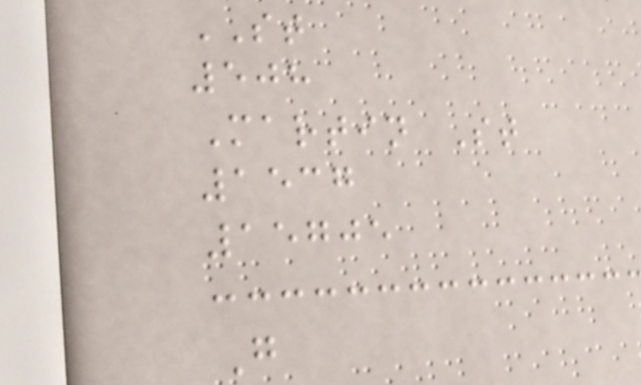ST
508
Martin St
1537
15705
G
